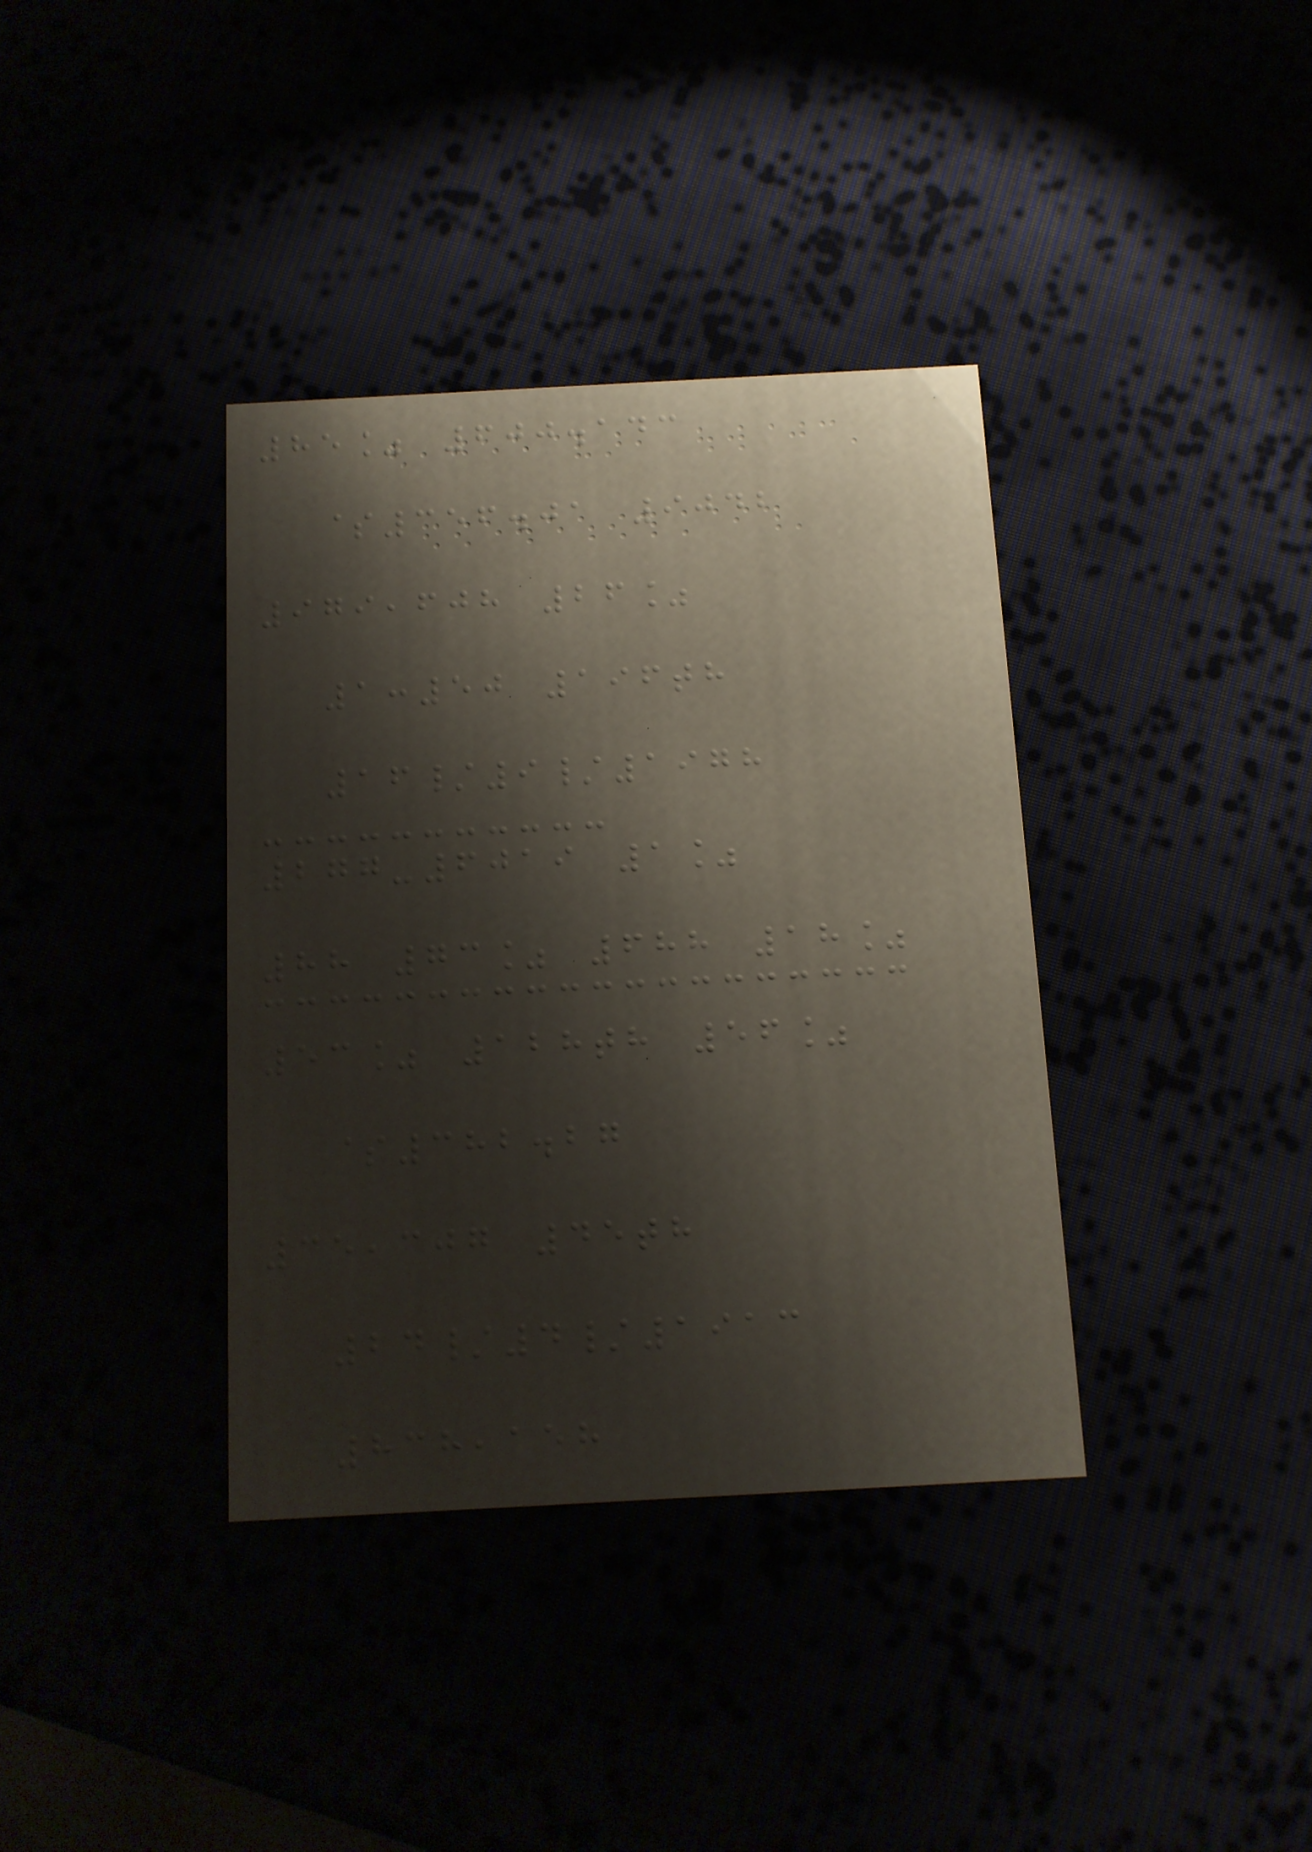85% 600.143
$356.01 9042
979,608 26%
1:50 196th
16/9/1978
277-6019 1%
88 73% 688 18%
53% 128th 56%
$382.27
35,307 45th
24/4/1913
838,158
